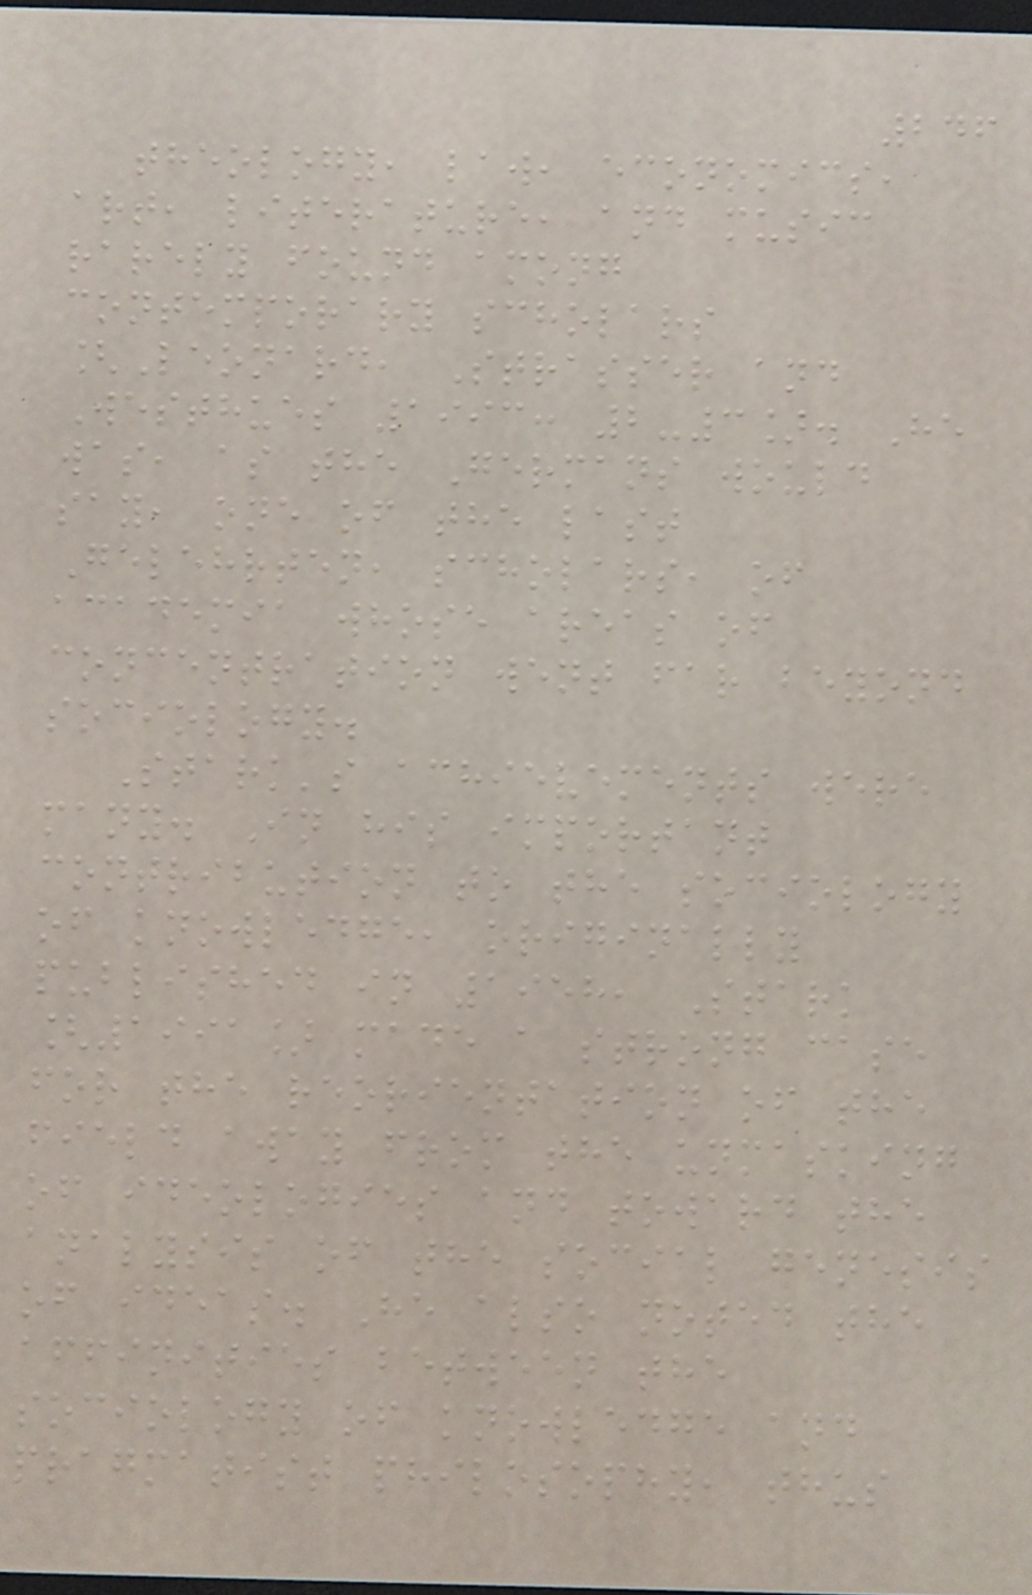246
theology, law, economics,
art, literature, and music
rarely found among
contemporary scholars
[Leonard, Strasser and
Westhues 1993: 2-3]. He
was, as the Germans would
say, one of the last
Gelehrten, scholars, of
academia whose areas of
concentration went far beyond
sociology.
Stark's achievements were
many. In his important
contribution to the sociology
of knowledge, originally
published in 1958, Stark
[1991] made a strong case
for the reorientation of the
field away from the unmasking
of ideologies and toward the
analysis of the social genesis
of ideas. He also noted the
affinities between the
sociology of knowledge and
pragmatist philosophy, thus
